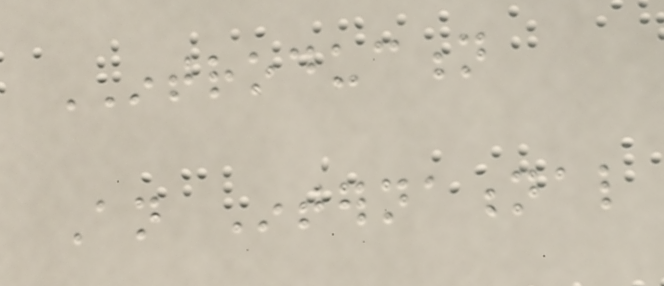INTRODUCTION
An International
